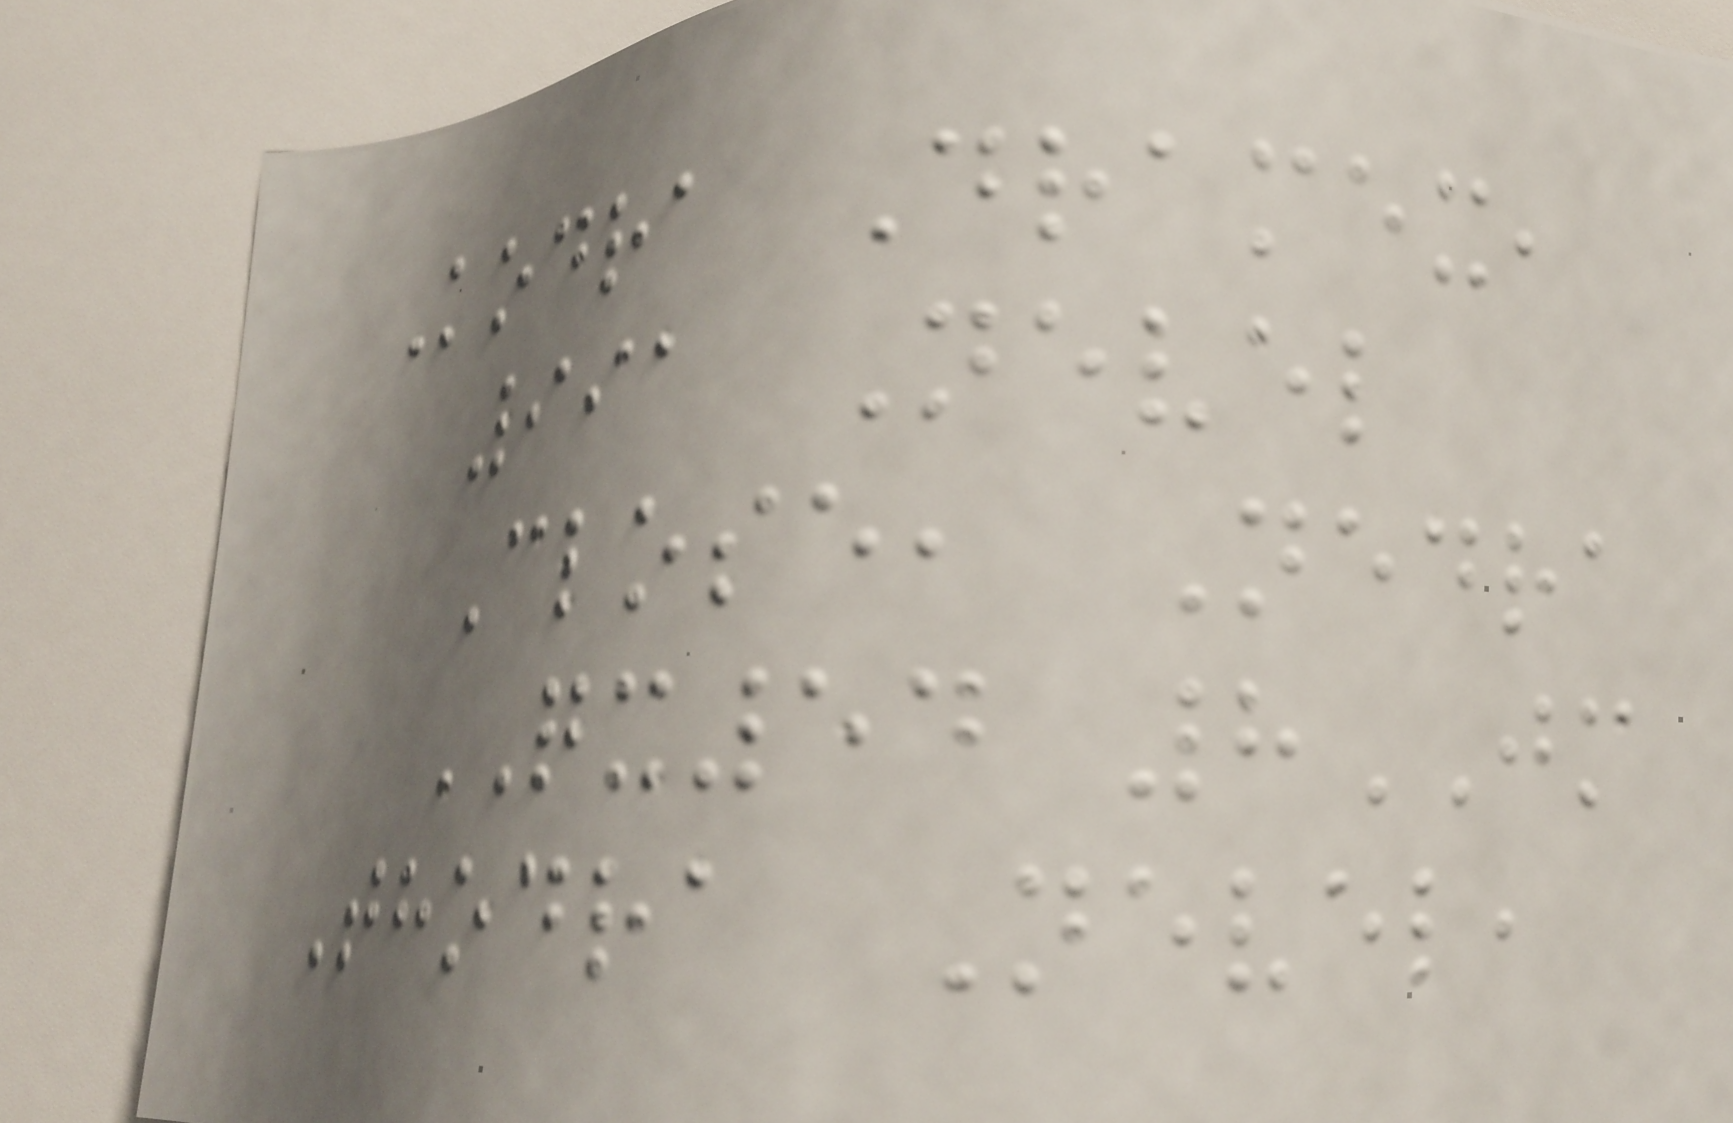Kodra Dramex,
991 Nevel
Close, Nedra
QX54 8JM
Thodra Nevel,
